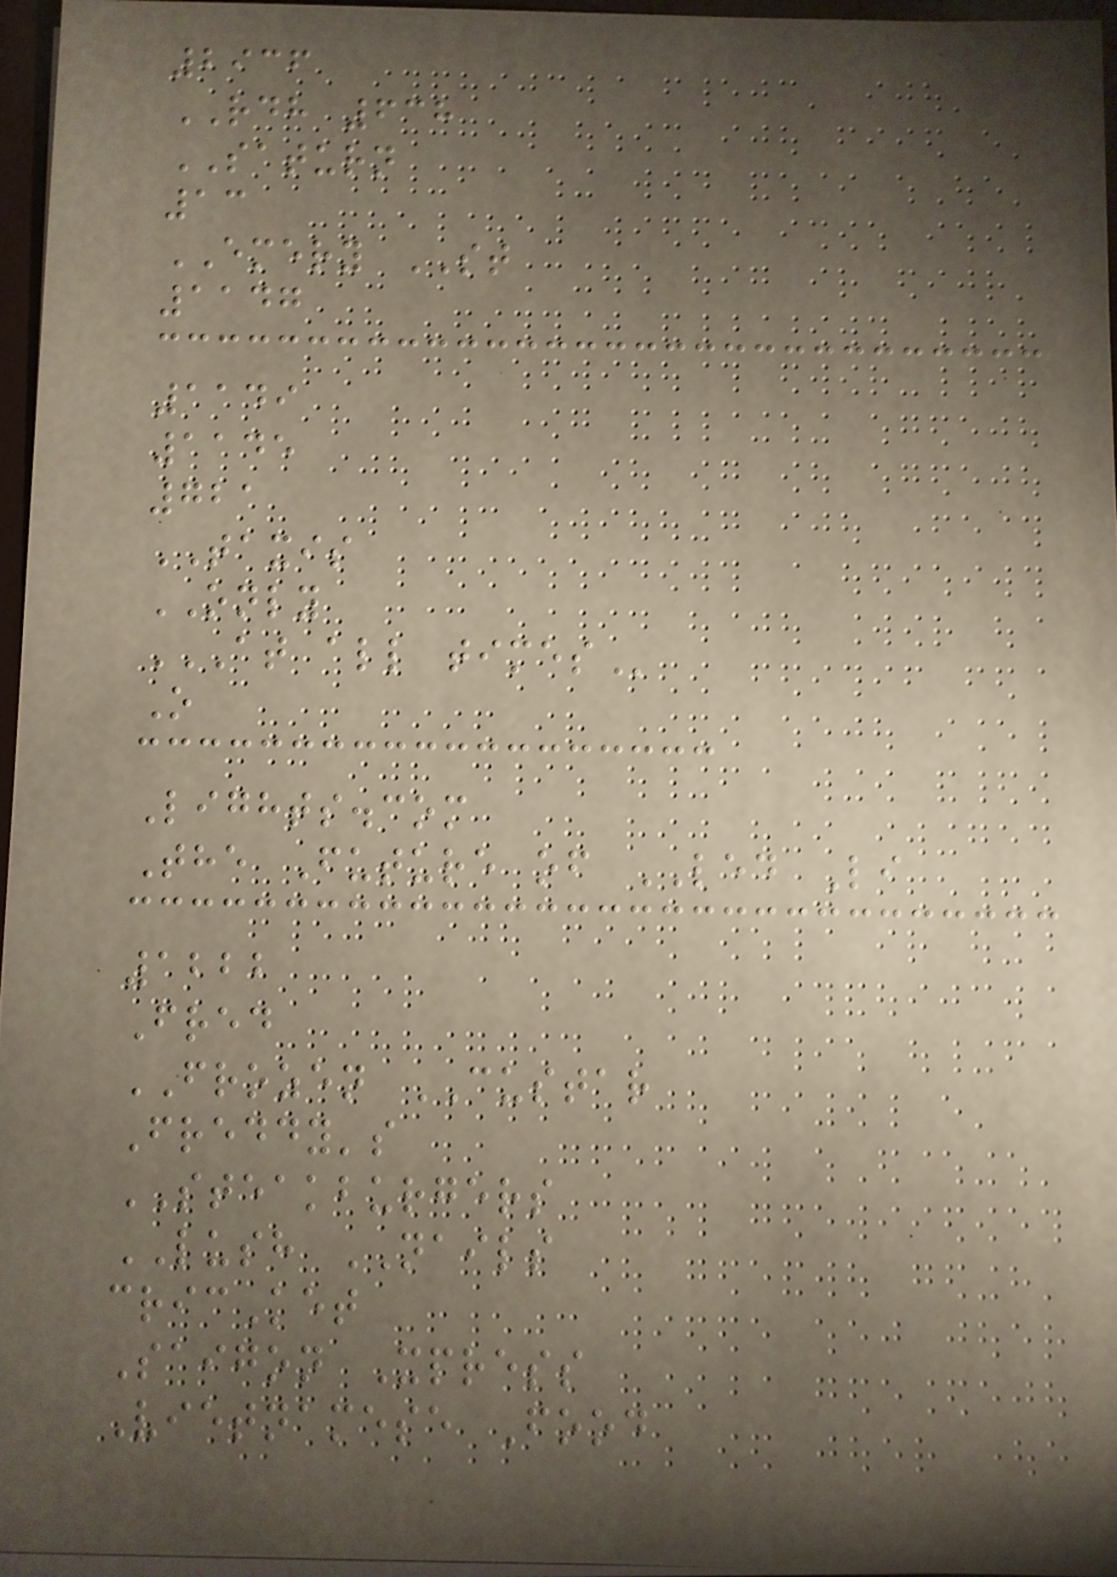2936
RDH 638
SATURN
13
EMERY ST
1147
1149
1145
721
TAXIS
ONLY
AT ALL TIMES
O
Lights.com
The Future of LED Li
1222
Fred
FROZEN CUSTAR
Freddy's
STEAKBURGERS
LUSH NAILS
cricKet
Saigon Xpress
Vietnamese Food
